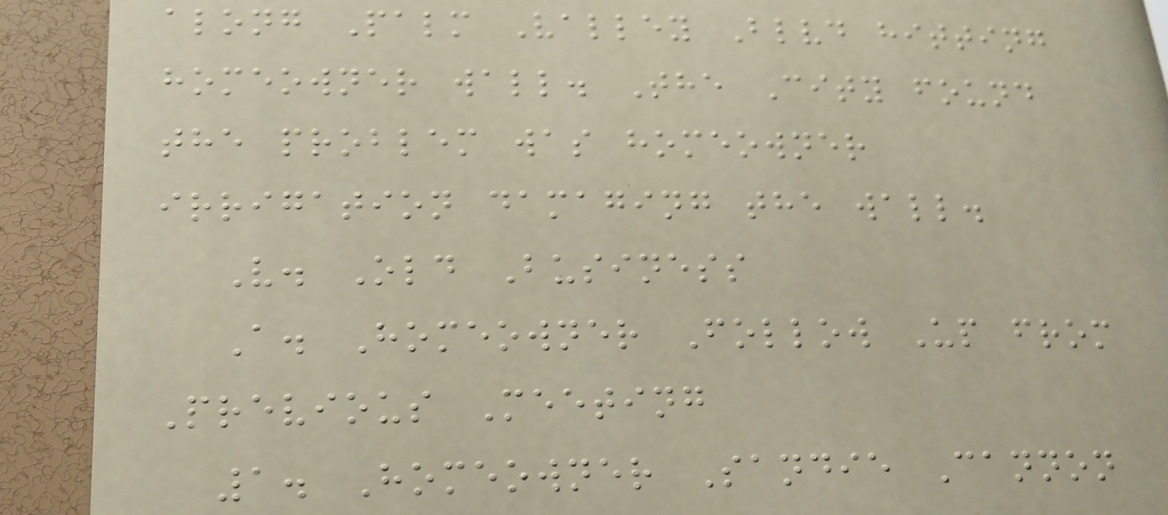along Palm Valley Blvd hitting
homeowner wall. The City found
the problem was homeowner
irrigation damaging the wall.
V. Old Business
A. Homeowner Follow Up from
Previous Meeting
1. Homeowner Sandie Cannon
